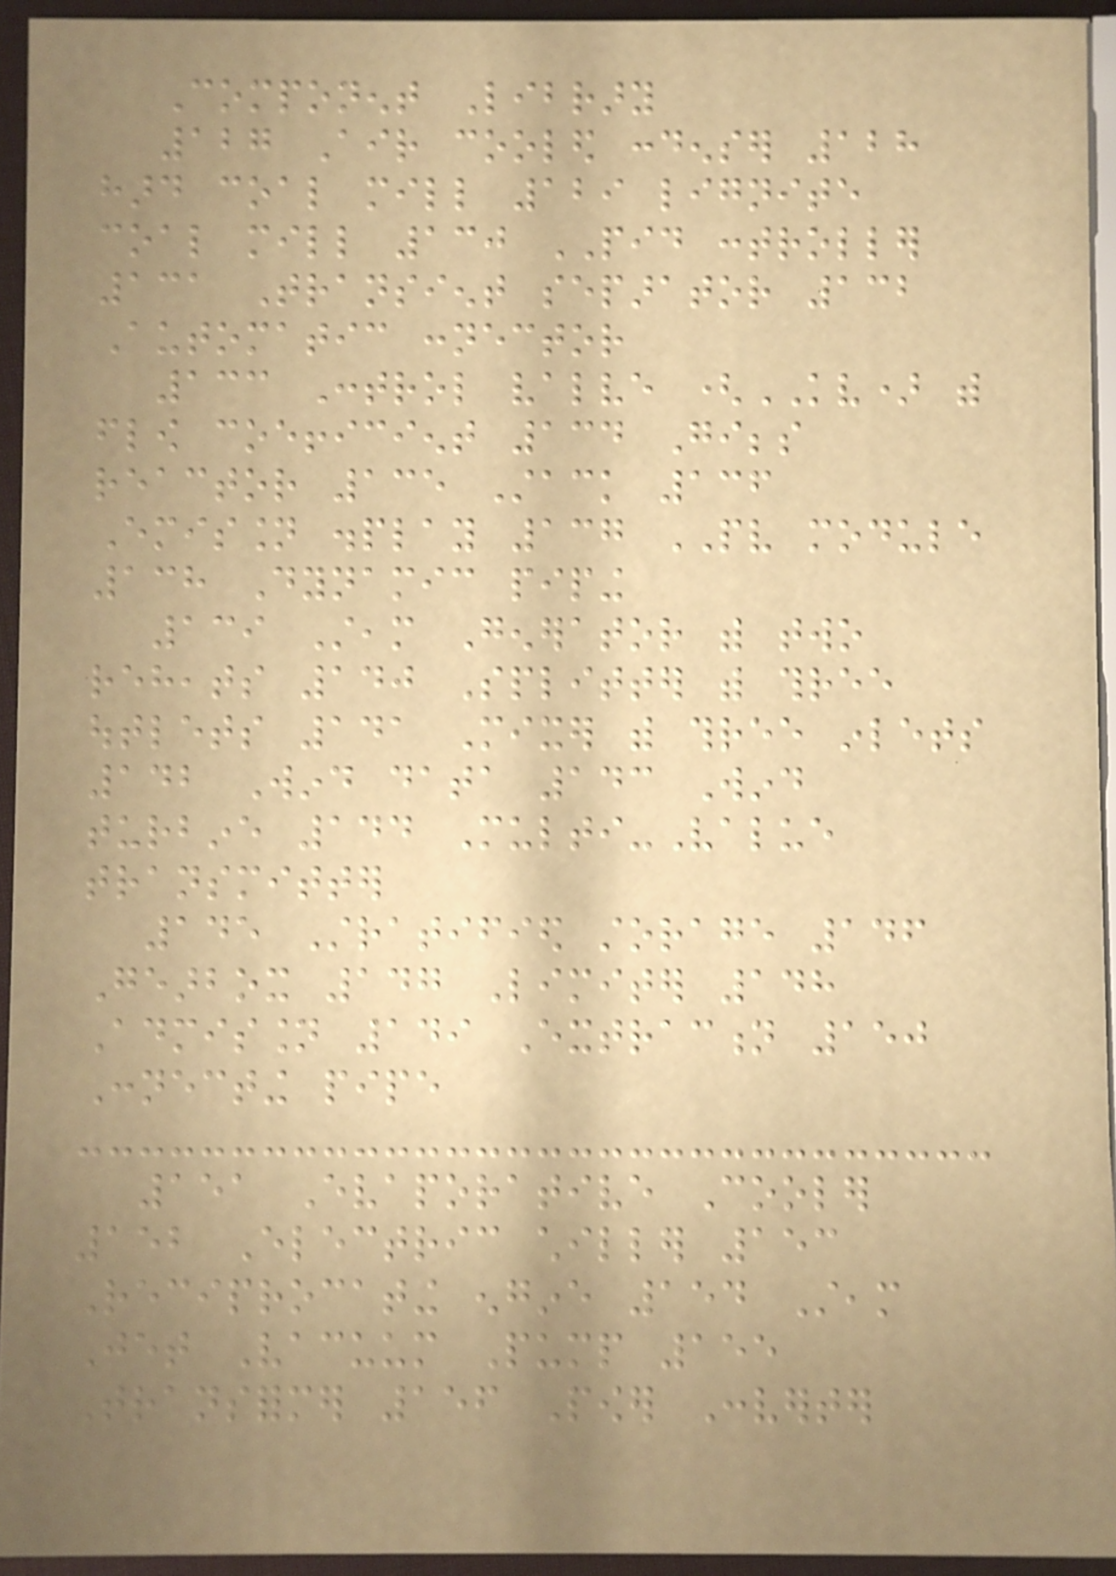Component Library
127 Air cooled condenser 128
hard coal mill 129 lignite
coal mill 130 PID controller
131 Transient separator 132
Automatic connector
133 Control valve (KV) with
flow coefficient 134 Gibbs
reactor 135 Stack 136
Emission display 137 PV module
138 Dynamic piping
139 Steam Generator with two
reheats 140 Splitter with three
outlets 141 Mixer with three inlets
142 Wind data 143 Wind
turbine 144 Multi-Value
transmitter
145 Stratified storage 146
Gearbox 147 Limiter 148
Admission 149 Extraction 150
Connecting pipe
151 Evaporative Cooler
152 Electric chiller 153
Reciprocating engine 154 Steam
Jet Vacuum Pump 155
Transformer 156 Power Converter
